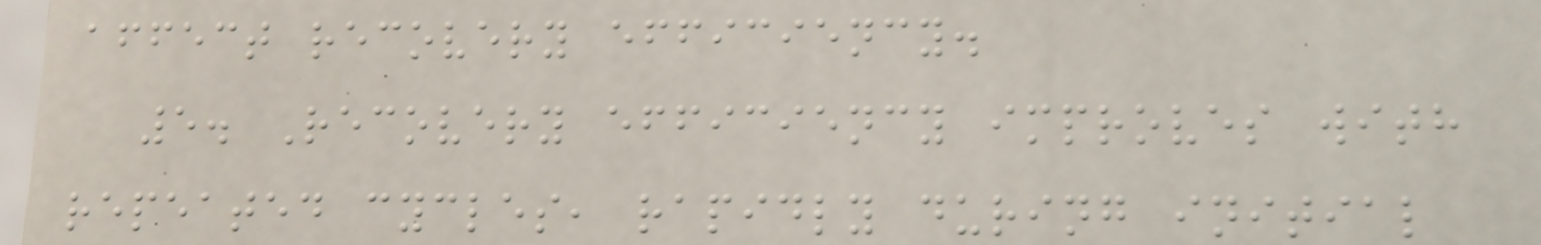affect recovery efficiency.
5. Recovery efficiency improves with
repeated cycles, rapidly during initial
